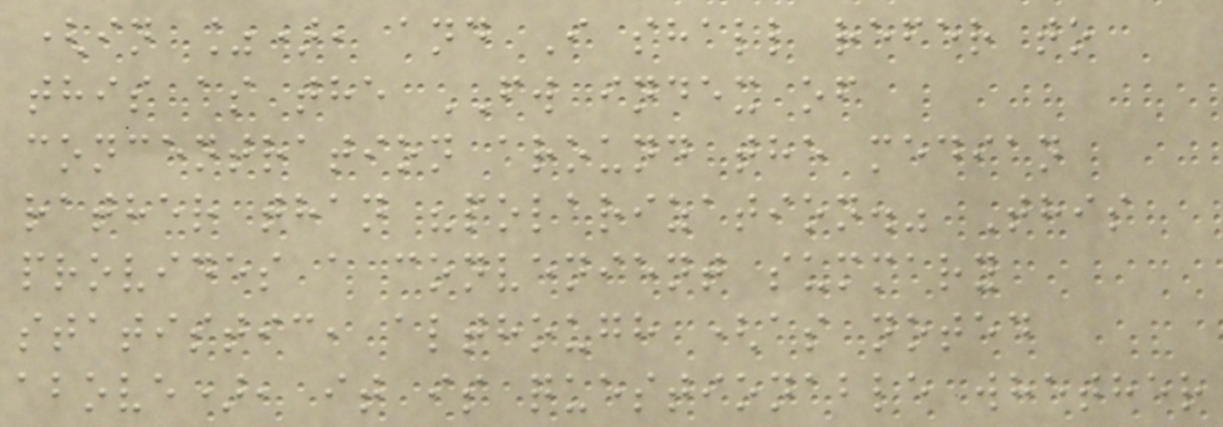(in %), and I shall refer to
this as the FW index of
concentration around the median
rather than "polarization." This
provides a convenient summary
statistic, although (as noted
above), it is questionable whether
